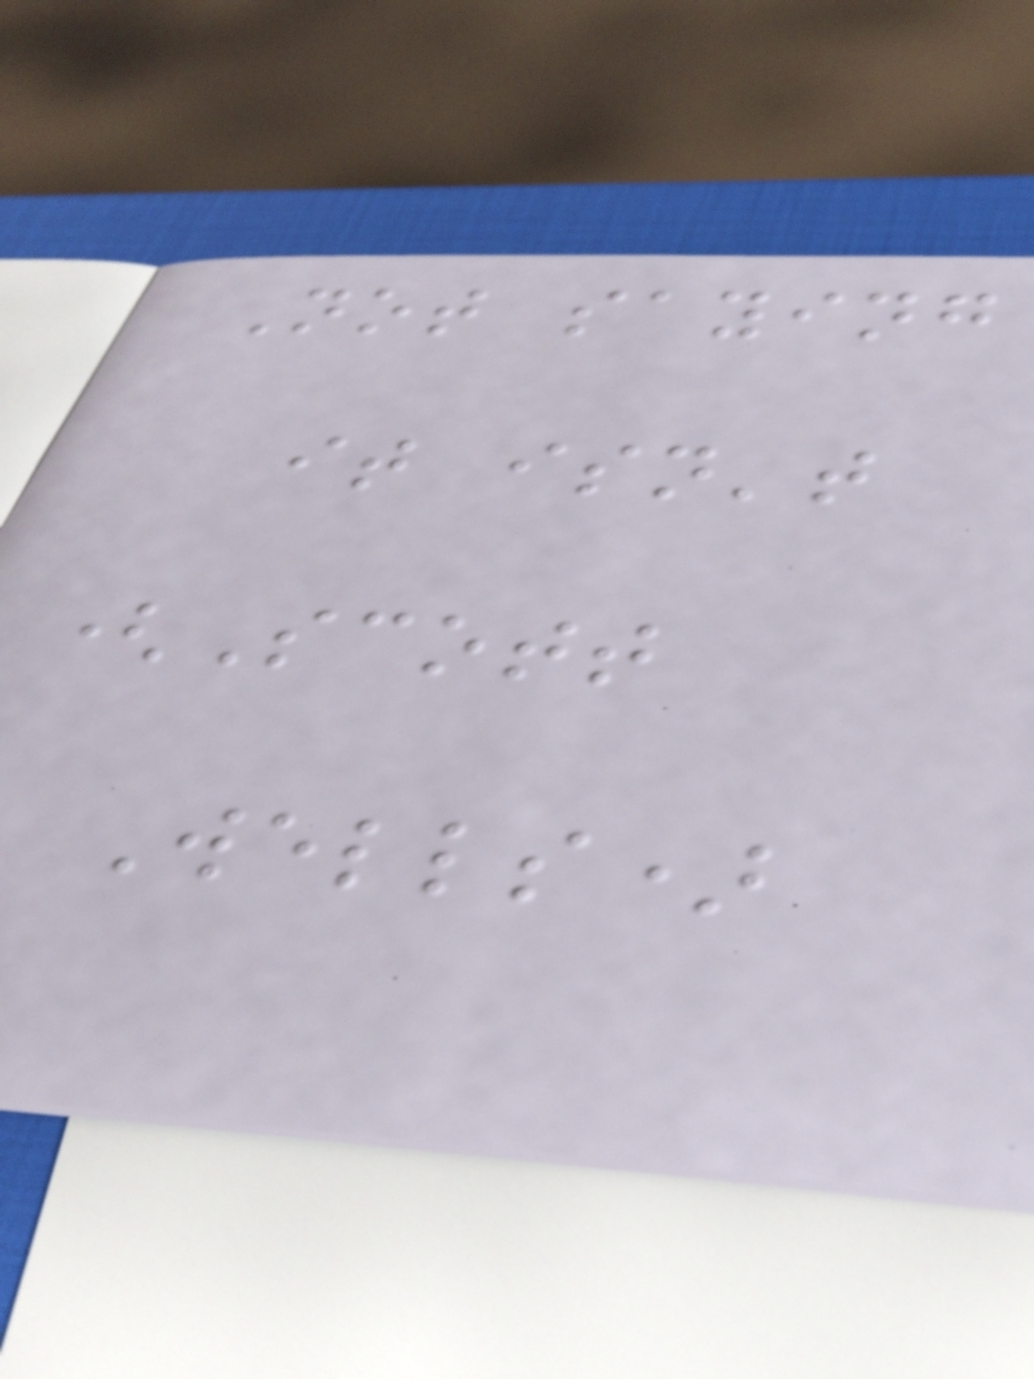Not saying
it isn't
(Scott
Wells)
